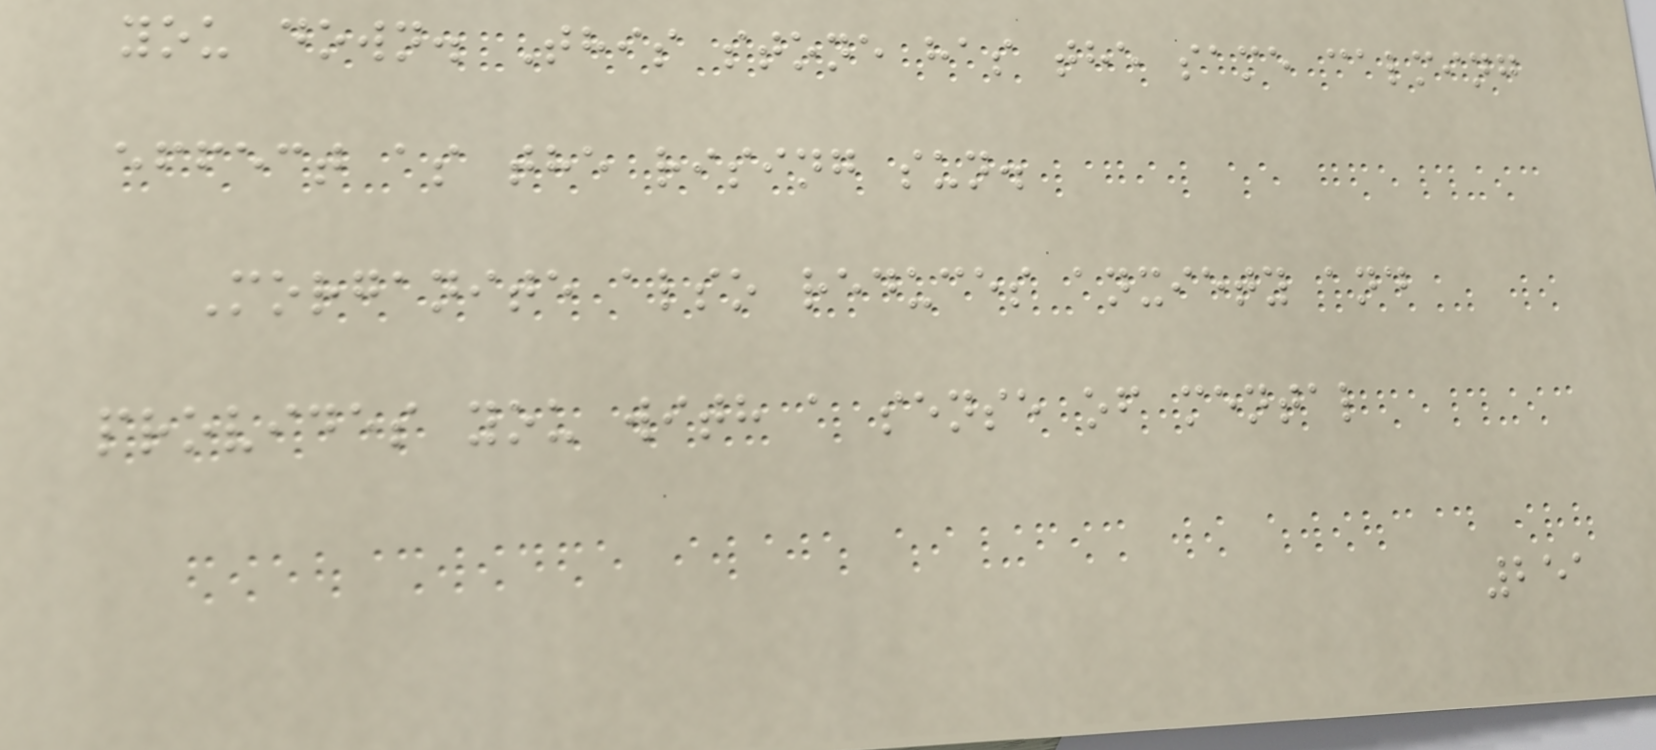you down. This stone has the same calming
effect as the rising sun.
Morganite also reduces anxiety and
provides you with a sense of mental
251
